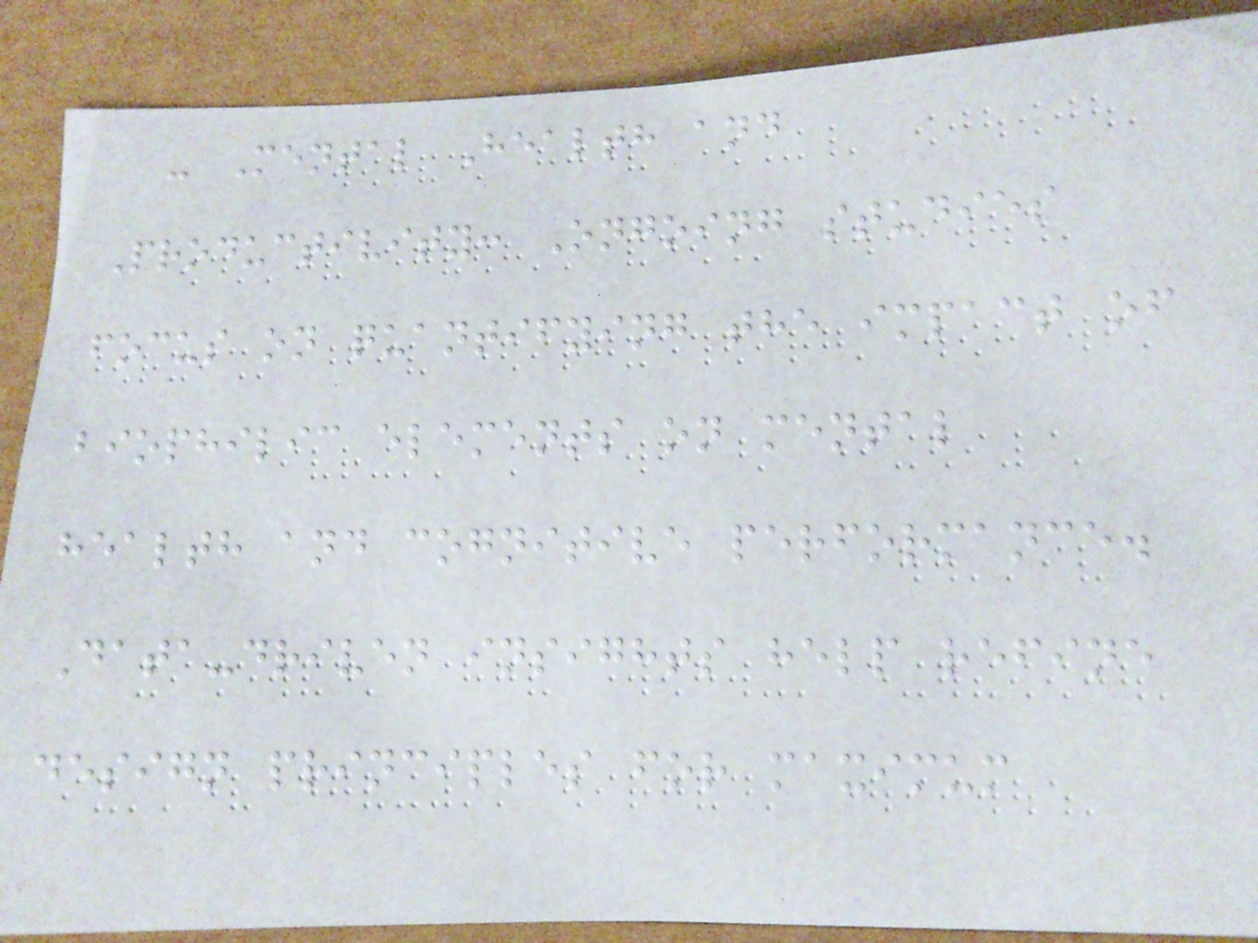- Mental Health and
Productivity: Ongoing studies
focus on quantifying the impact of
biophilic elements on mental
health and cognitive performance.
Data-driven insights help refine
design principles for maximum
